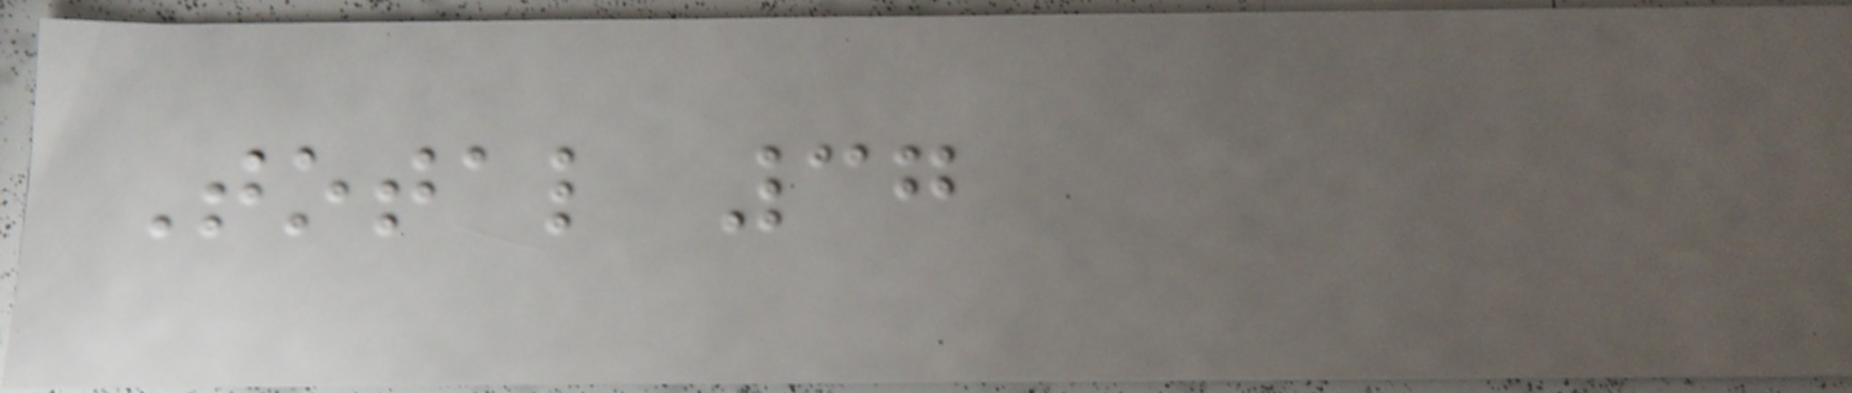Total 37
